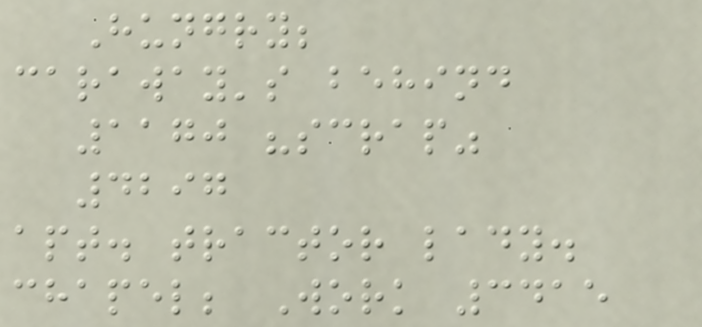Hungry;
caraway's behind
1170 "scrap"
4297
apt. tractor lady.
chapel; Work 3415
